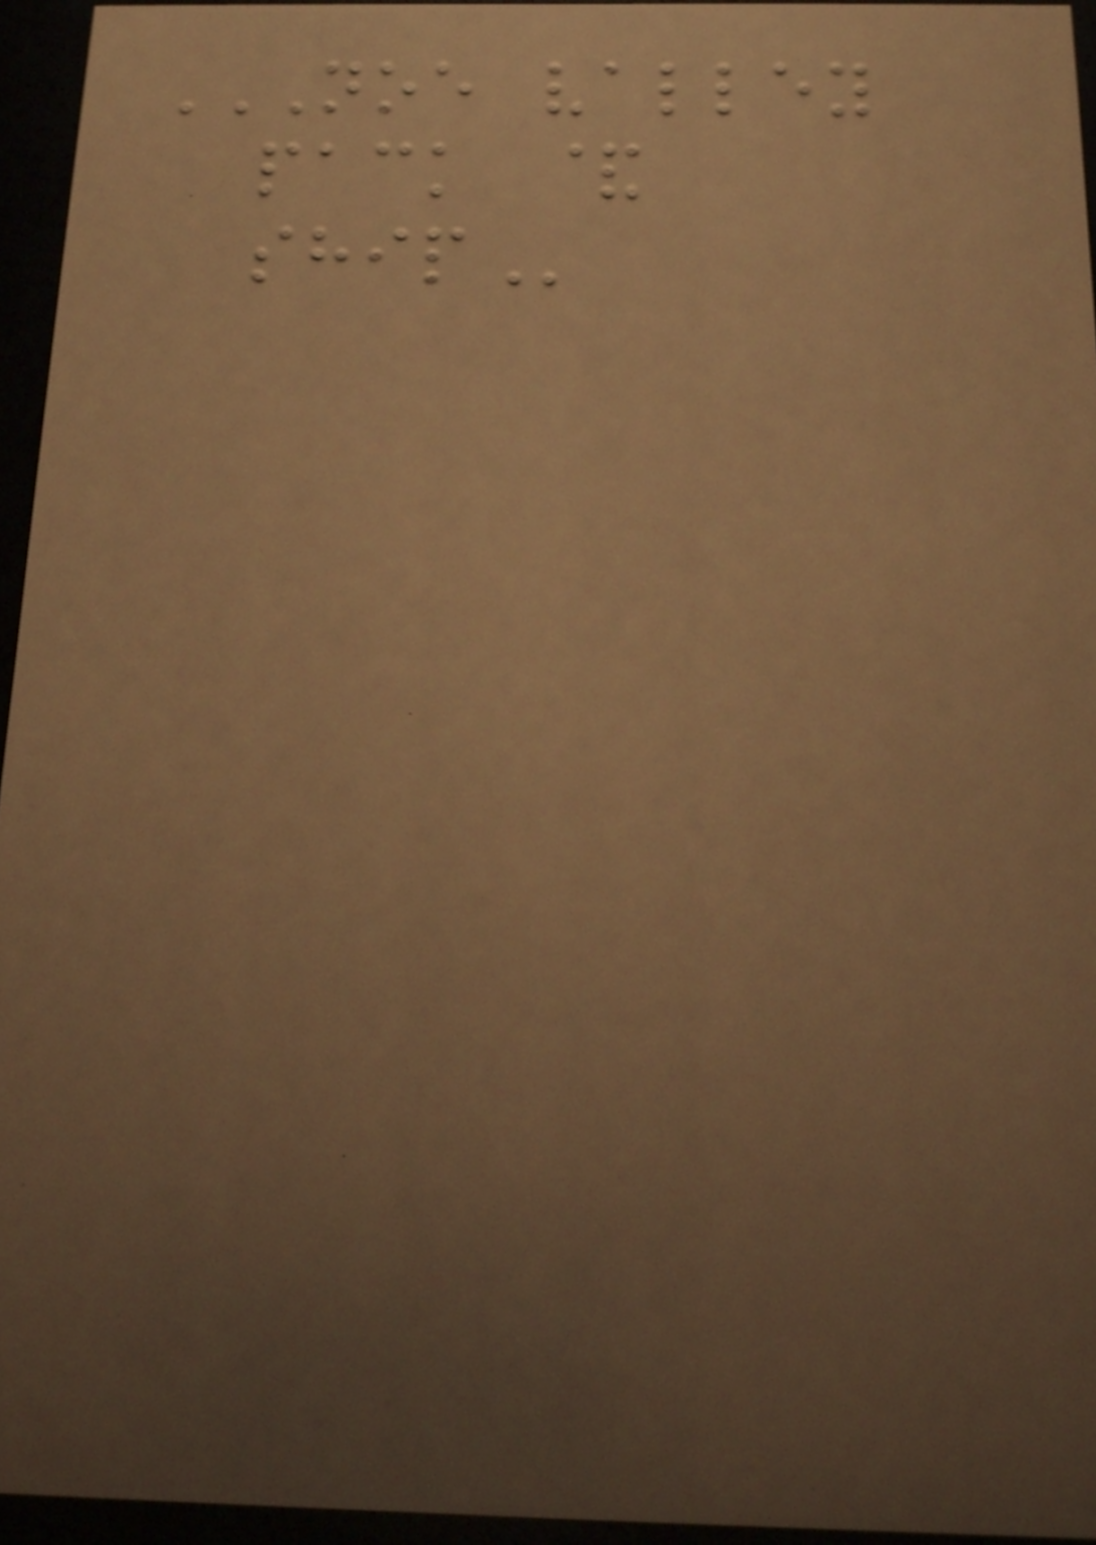NOE VALLEY
PACK &
SHIP
